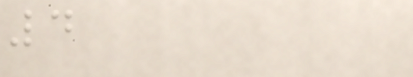4
